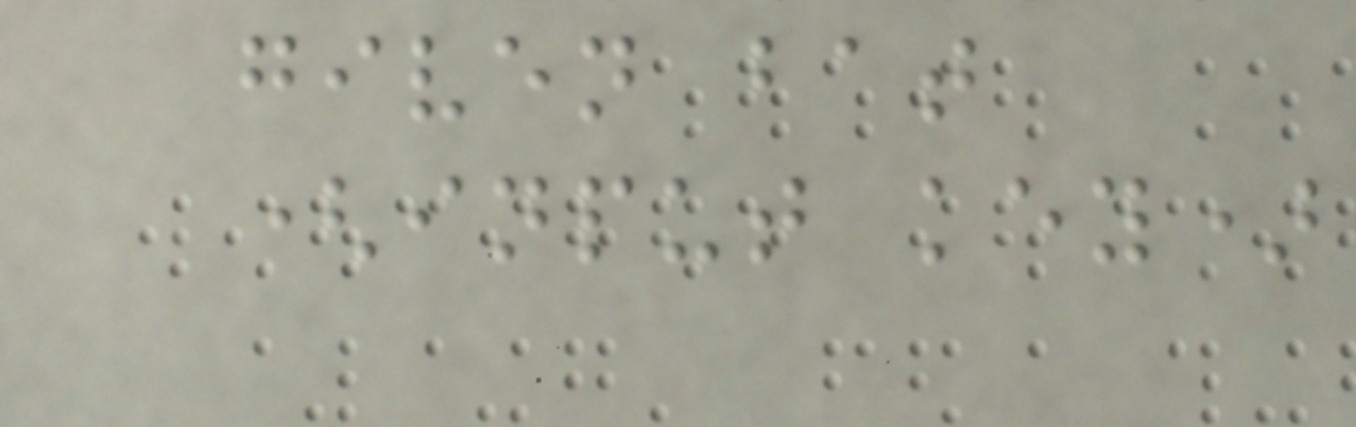given bat
(input key)
